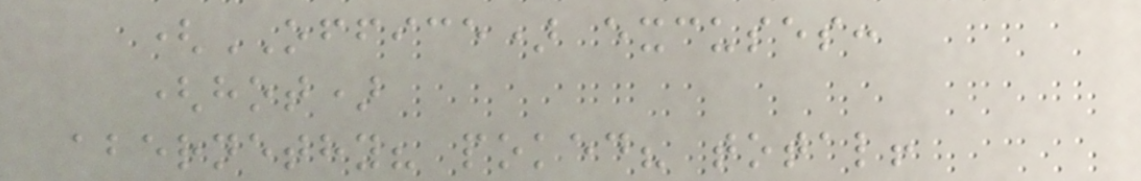(OFFICE) excuses:
(hot)
abernethy? poked? total!
